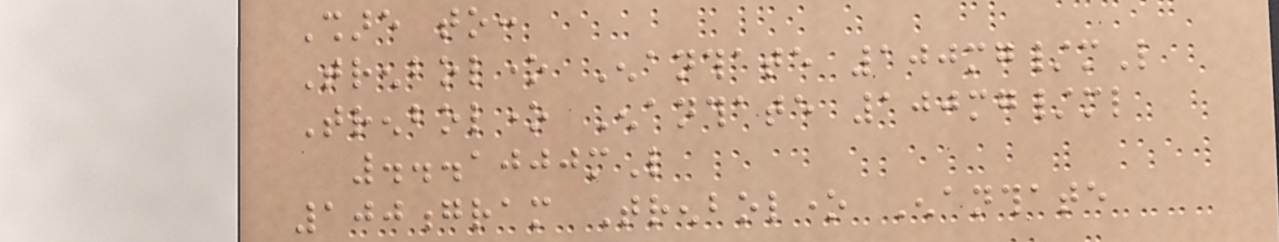Share to:
Trenbolone Enanthate 100mg/mL
Trenbolone Enanthate 100mg/ml
...1000mL
100gram Trenbolone Enanthate
